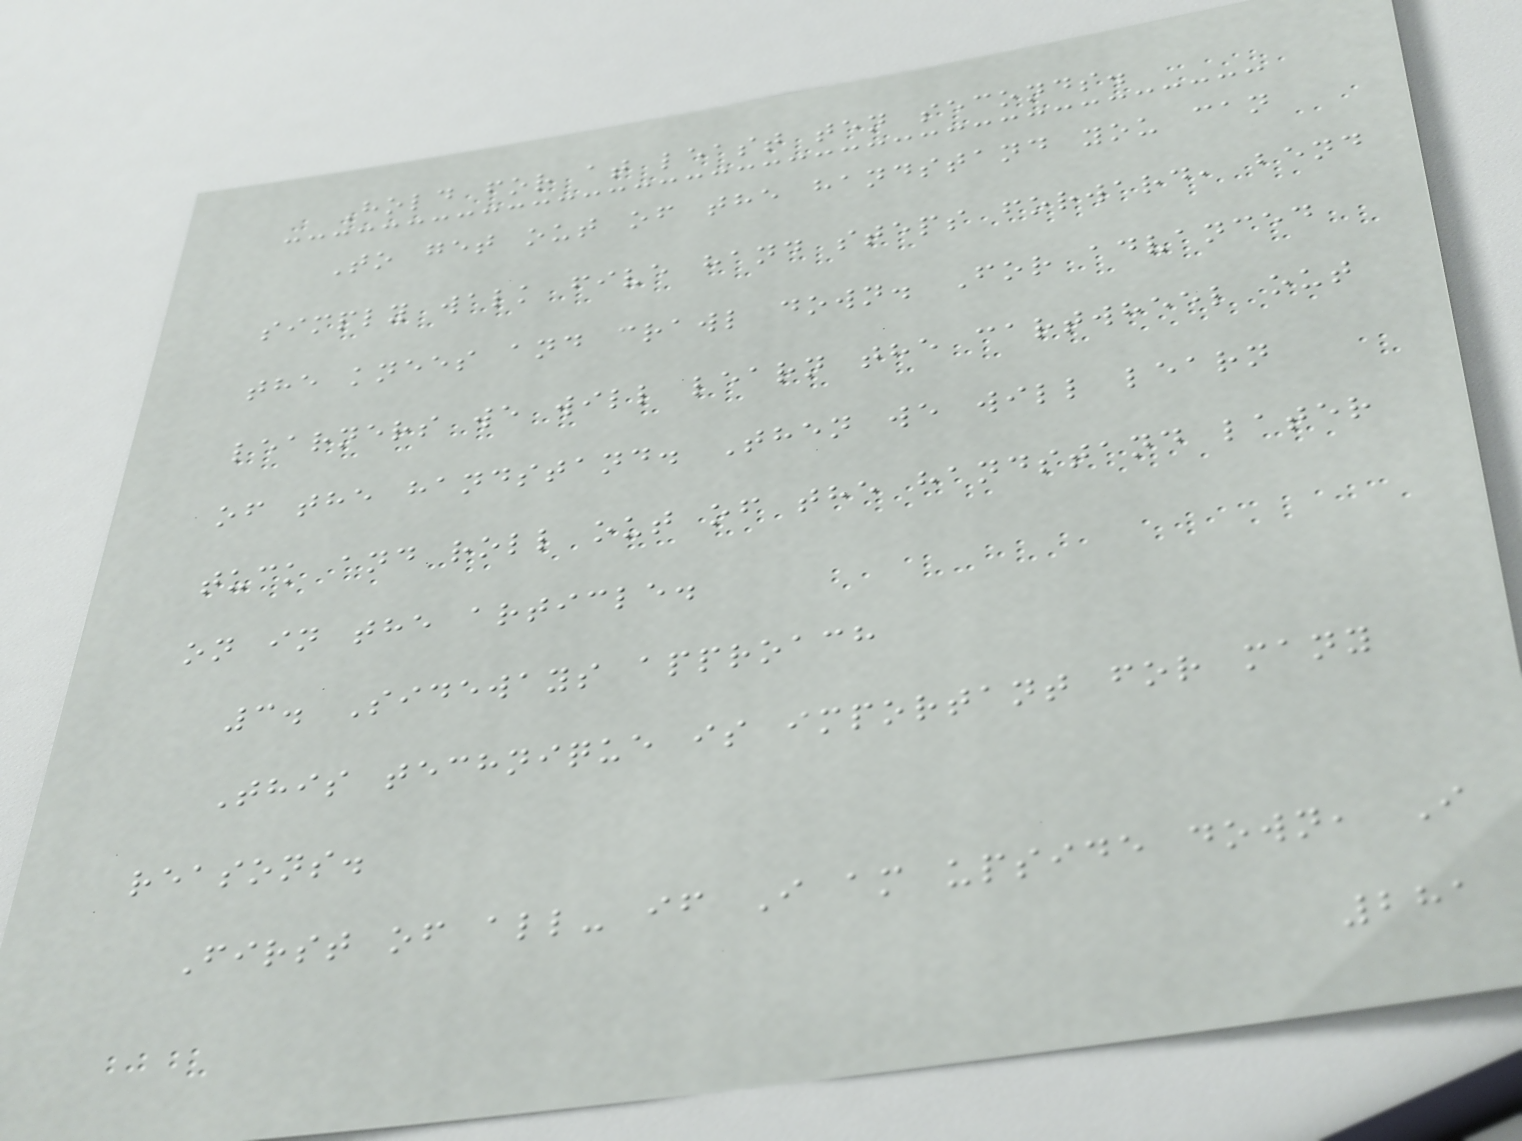Hold for at least ten seconds.
To get out of the handstand you can
simply walk five hand steps forward, bend
the knees and crawl down. For advanced
learners we will learn the cartwheel out
of the handstand. Then we will learn
tuck and roll out of the handstand later
on in the article.
3. Sideways approach
This technique is important for many
reasons.
First of all- if I am upside down, I
281
